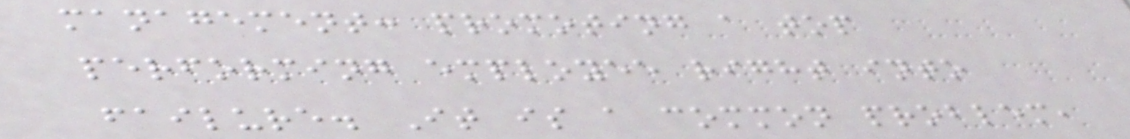management: promoting a top
performing employee right into
failure. It is a common problem,
